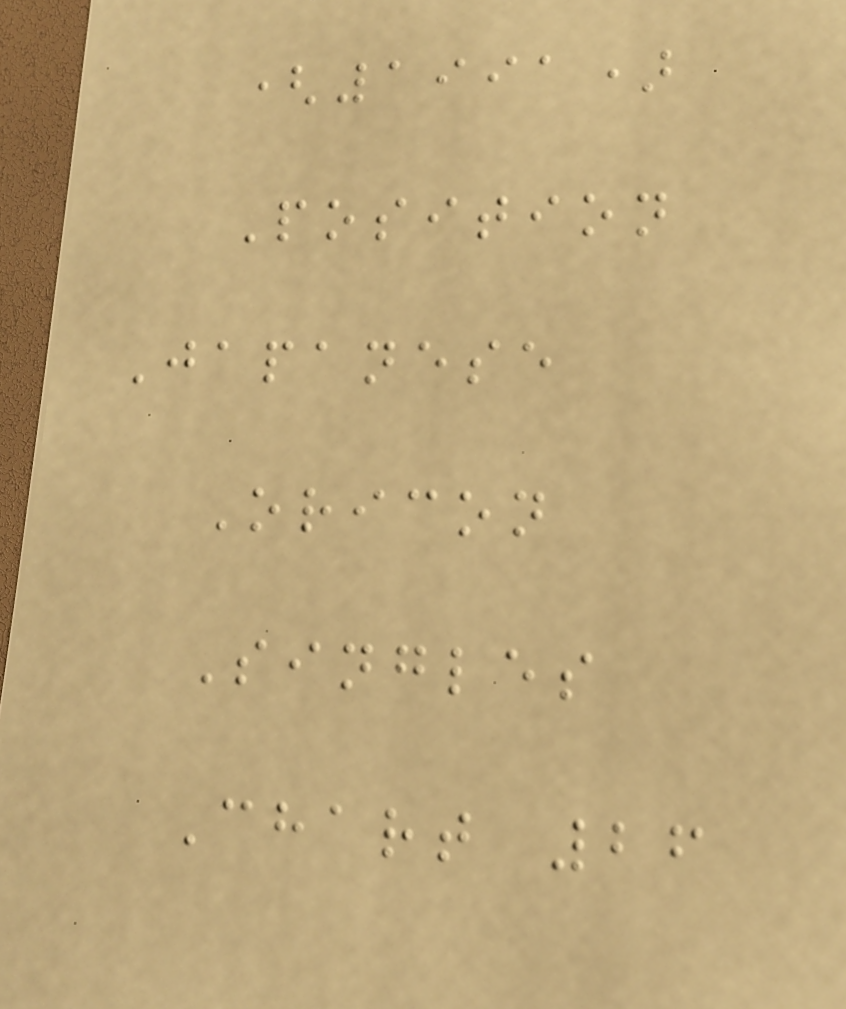(1991)
Position
Japanese
Oricon
Singles
Chart 26
